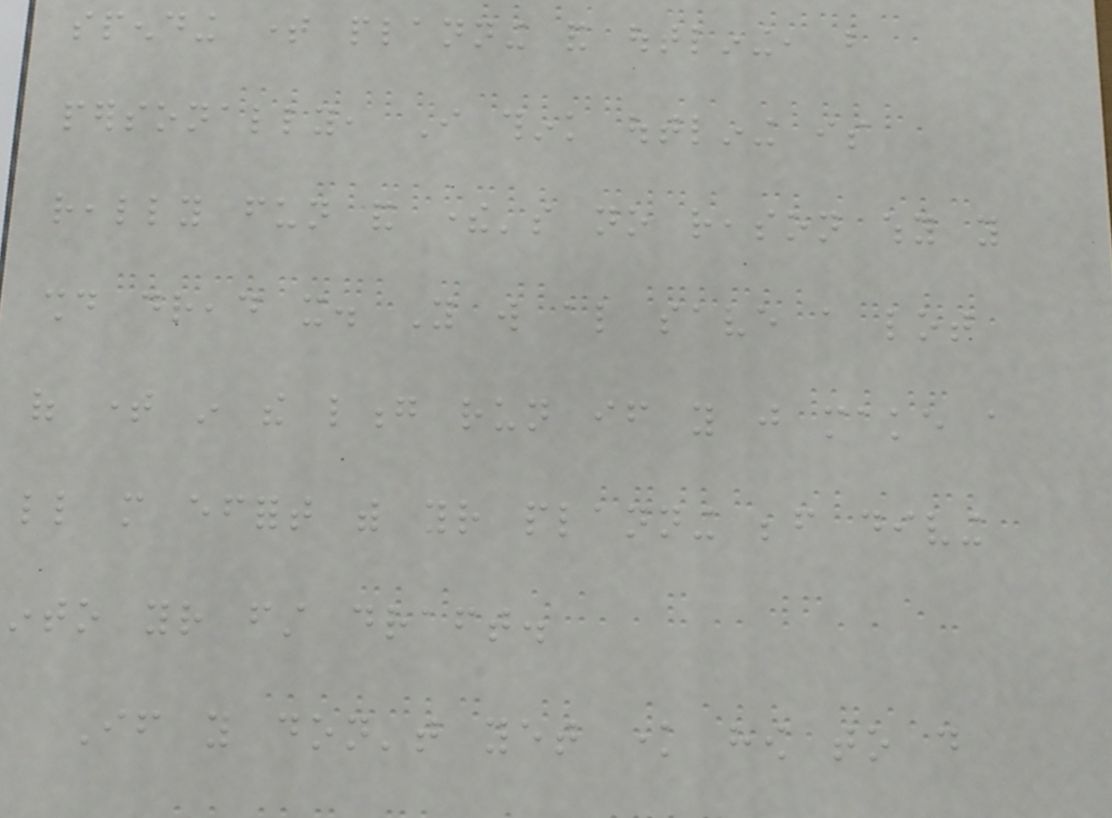spending time planning and outlining, but
personally, I think outlining is
really fun and there's no reason why you
should dread it. You will also save a lot
of time in the long run if you just make a
little more effort with your planning before diving
into your first draft.
If you don't yet know how to do
